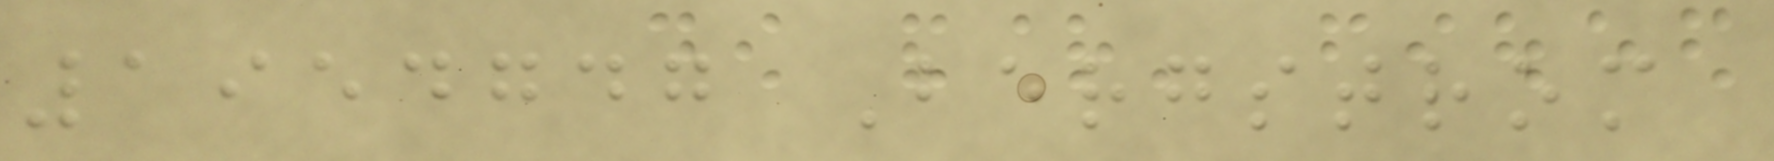1954747 Bergstrom
